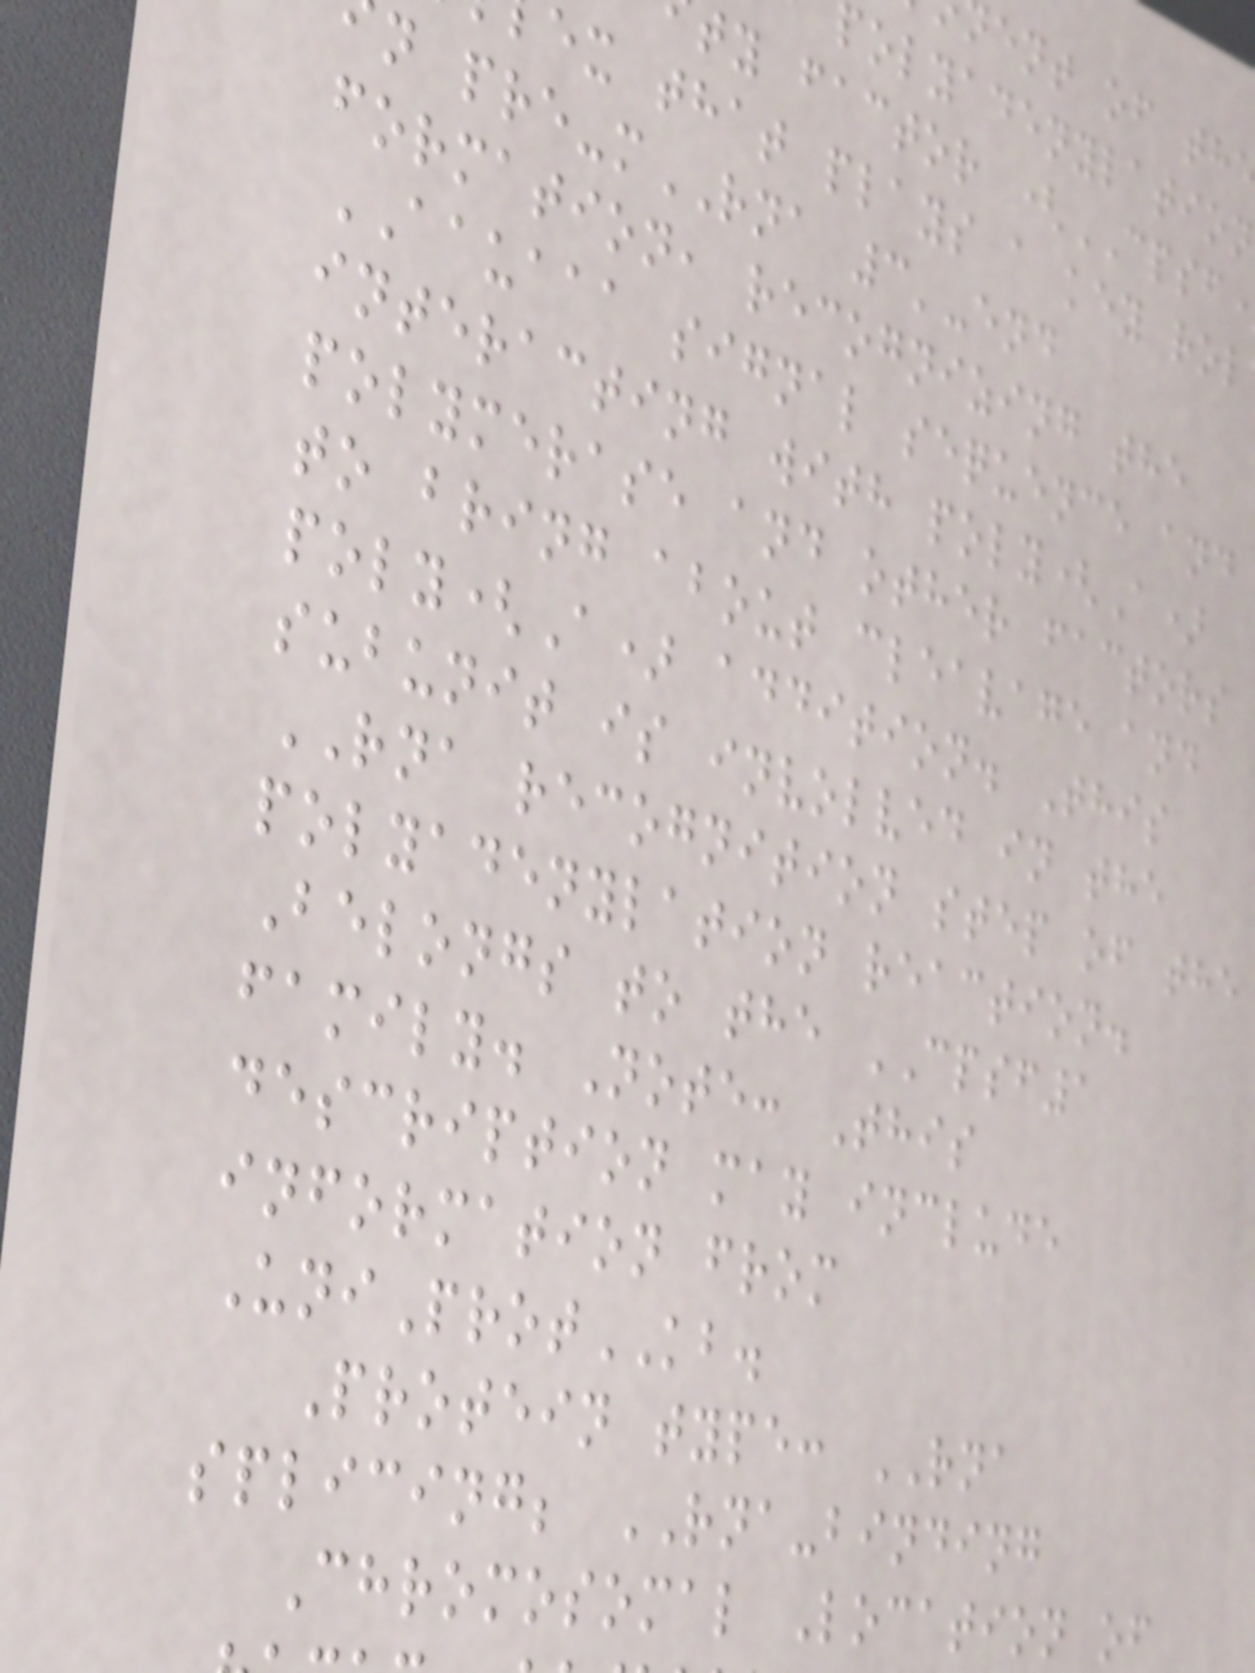ent of the
polyadenylation
ty factor (CPSF
ex that plays a key rol
n pre-mRNA 3'-end
formation, recognizing the
AAUAAA signal sequence and
interacting with poly(A)
polymerase and other factors
to bring about cleavage and
poly(A) addition. This
subunit is involved in the
RNA recognition step of the
polyadenylation reaction.
Belongs to the CPSF1
family. Note: This
description may include
information from
UniProtKB.
Protein type: RNA
splicing; RNA-binding
Chromosomal Location of
